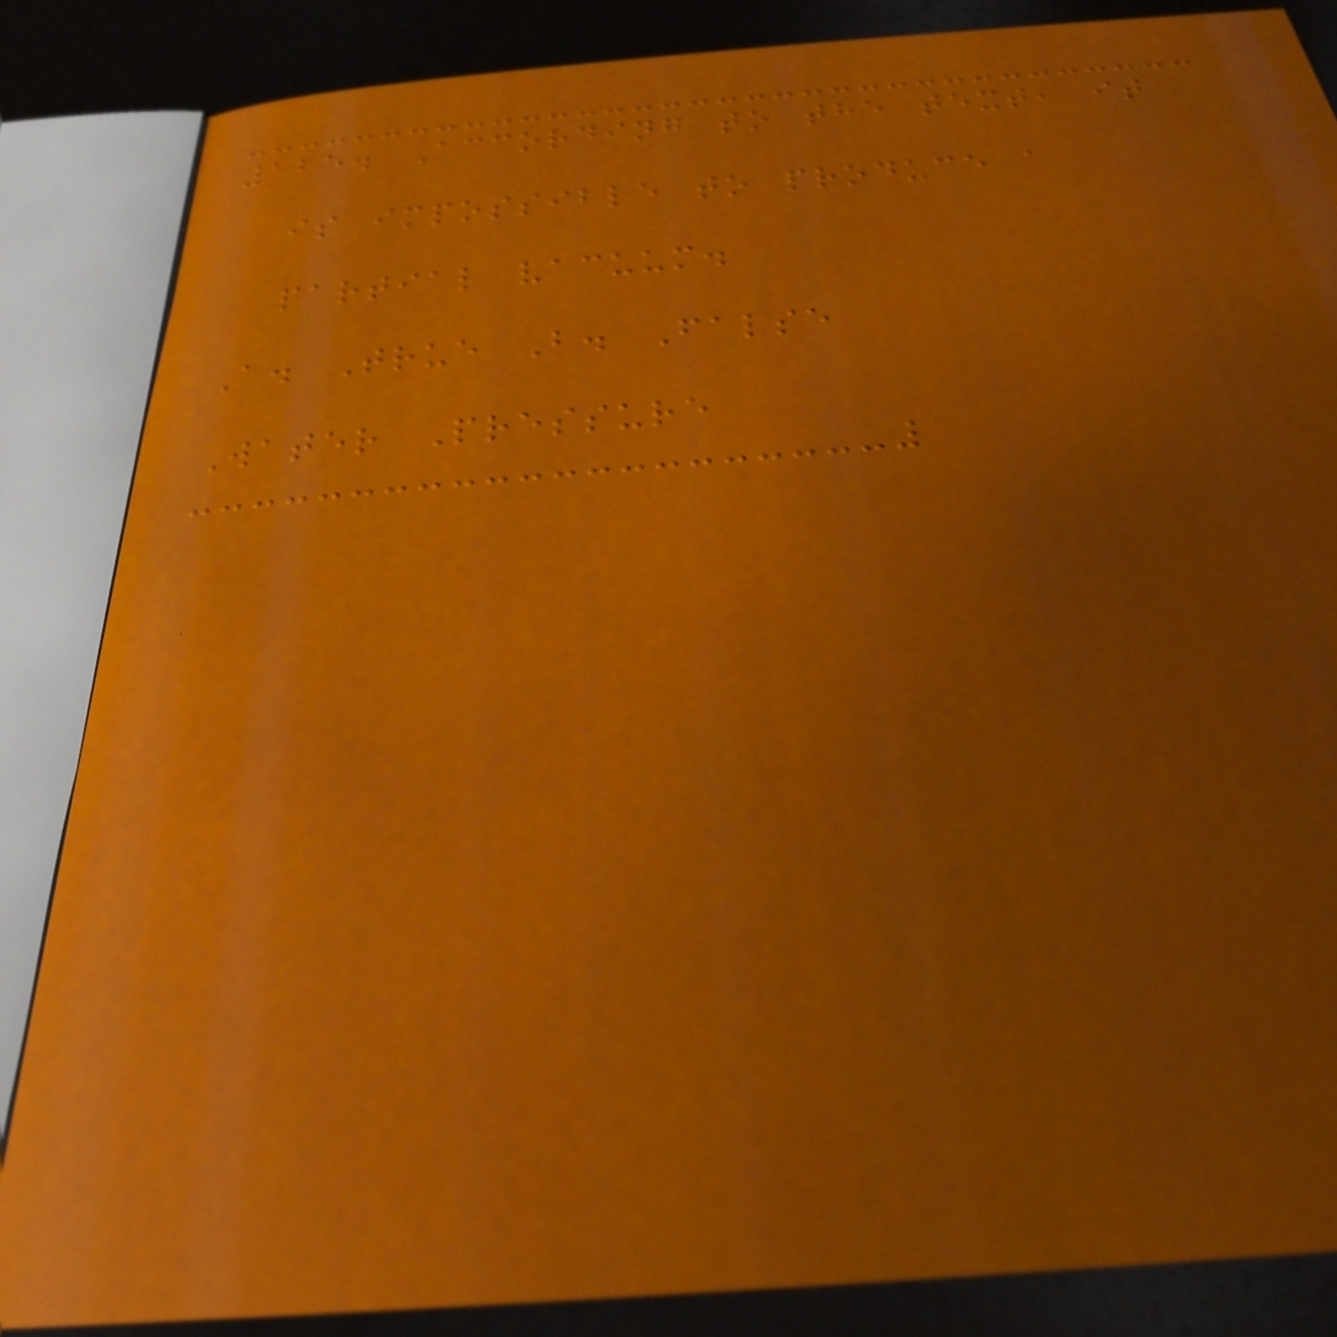125. According to the text, it
is impossible to produce a
partial vacuum.
A. True B. False
Water Pressure
